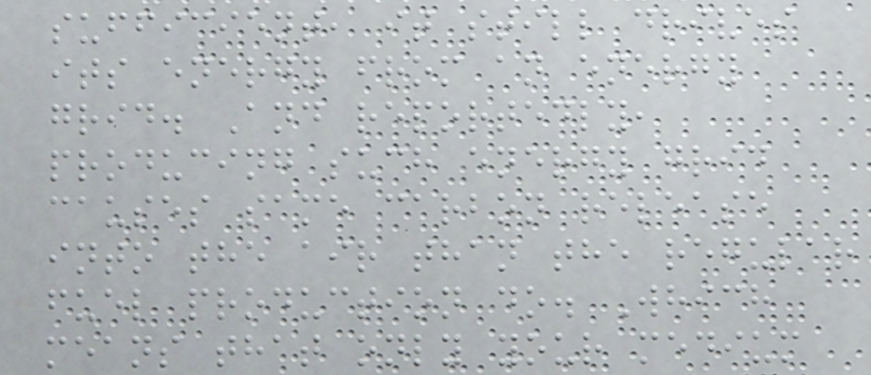sufficient, it still drives
its energy from an energy
grid. And reportedly,
producing such energy grid
causes same carbon release
into the air than the regular
fuel production do. Which
means that only your medium
